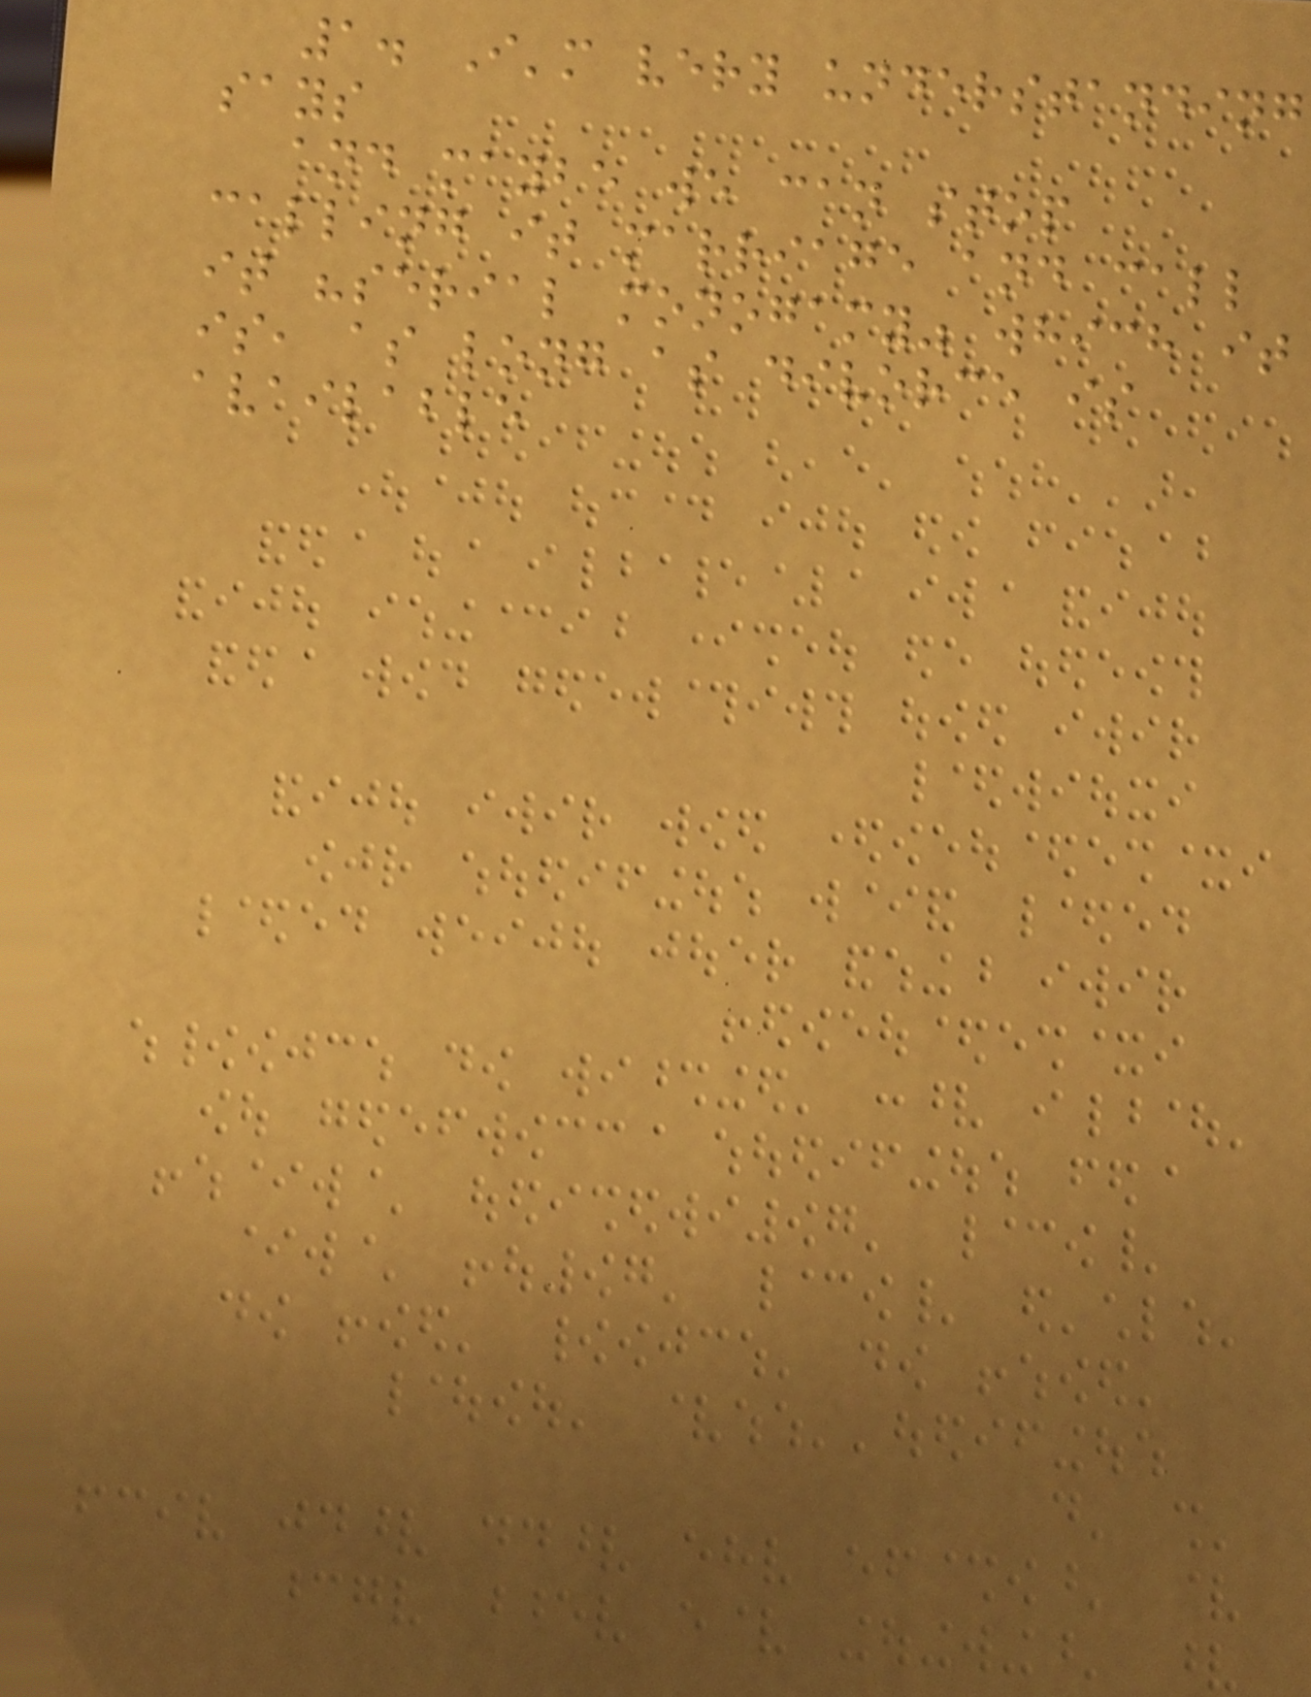1. I'm very understanding
says
and maybe we can stop
calling it marriage and call
it "serial monogamy" which it
is, as long as divorce is
available
